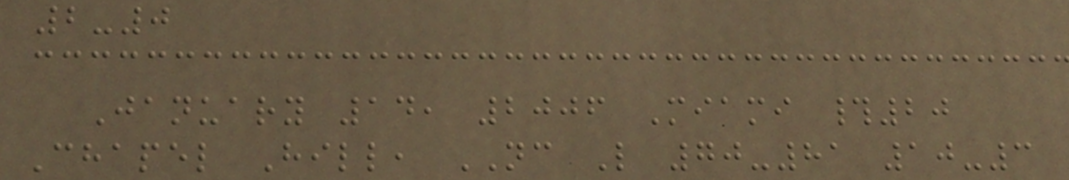2-0
January 14, 2006 Miami #20
Chapel Hill, NC L 70-81 10-3
